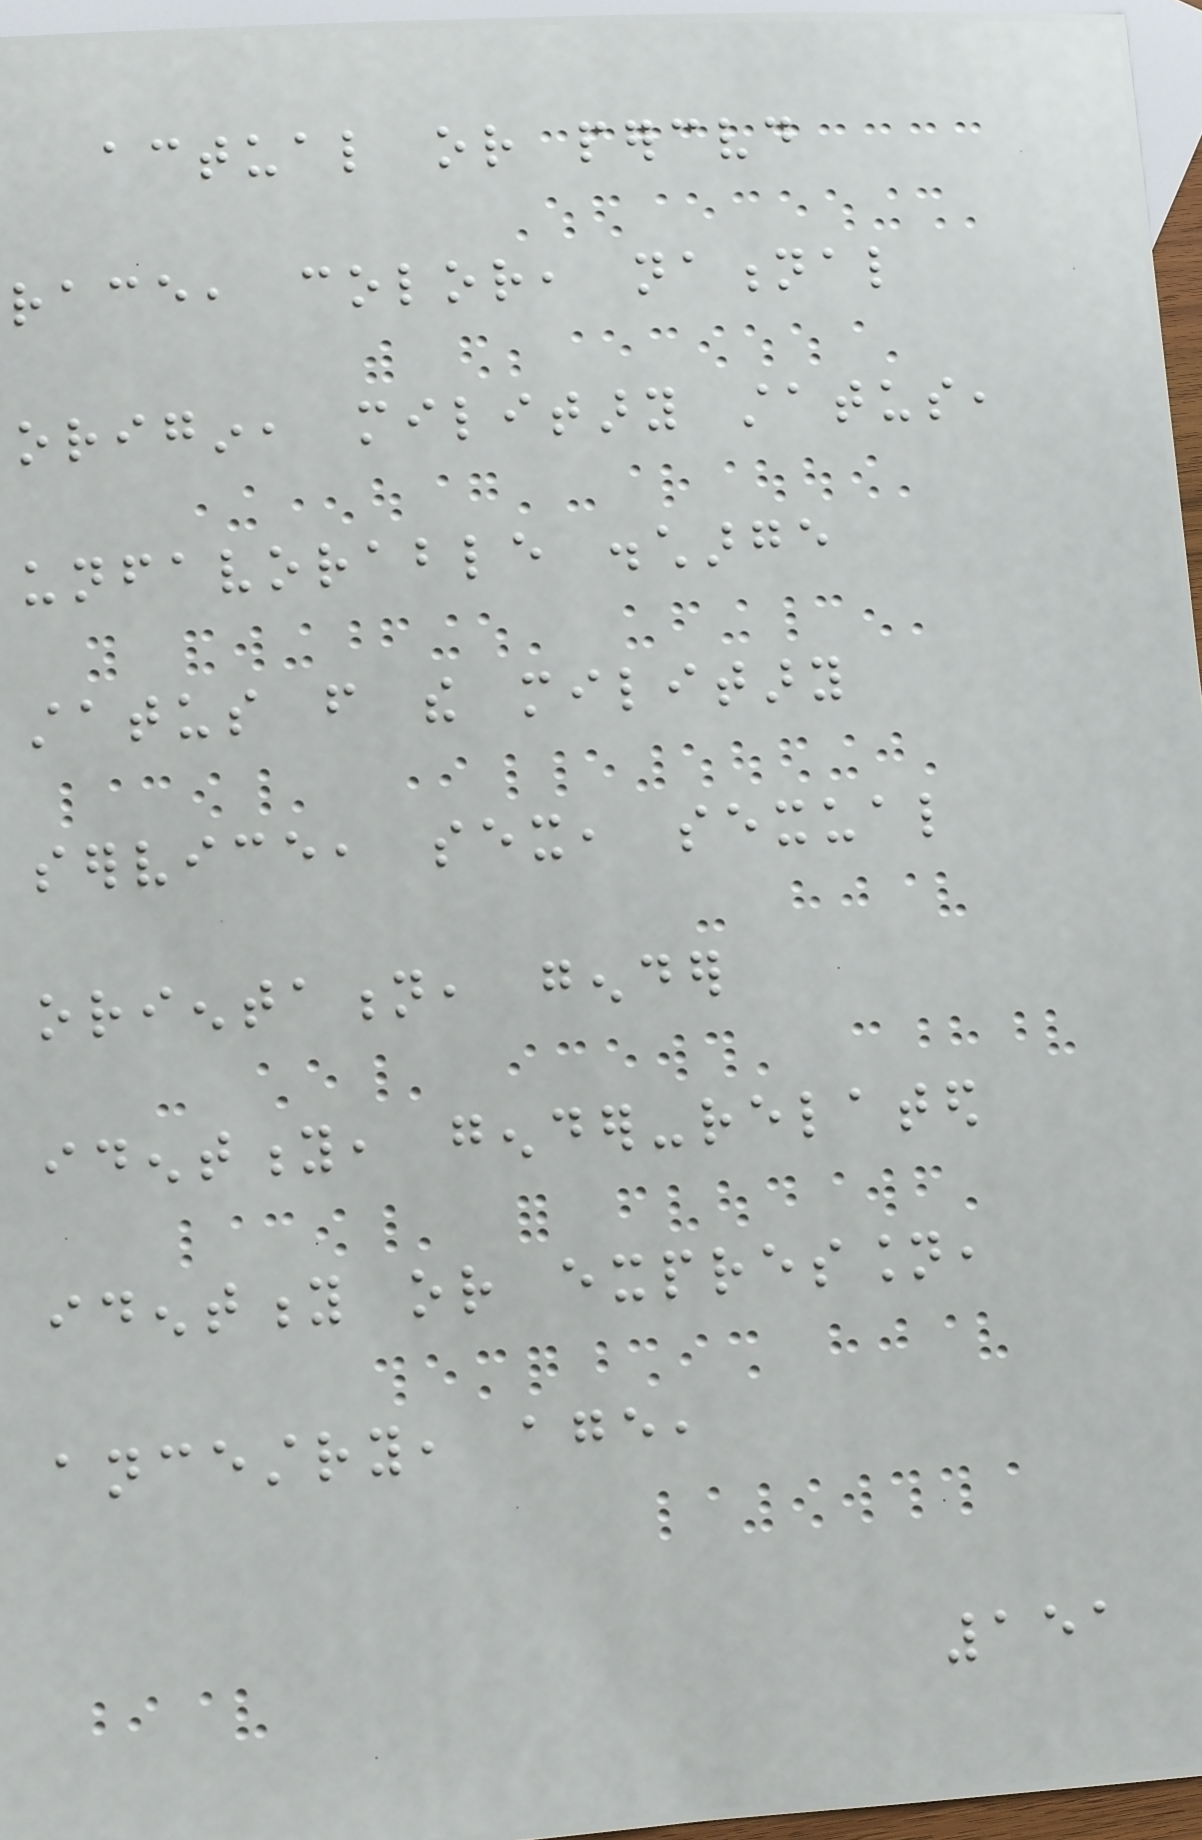actual or perceived
race, color, national
origin, military status,
unfavorable discharge
status from the military
service, sex, sexual
orientation, gender
identity, gender-related
identity or expression,
ancestry, age,
151
